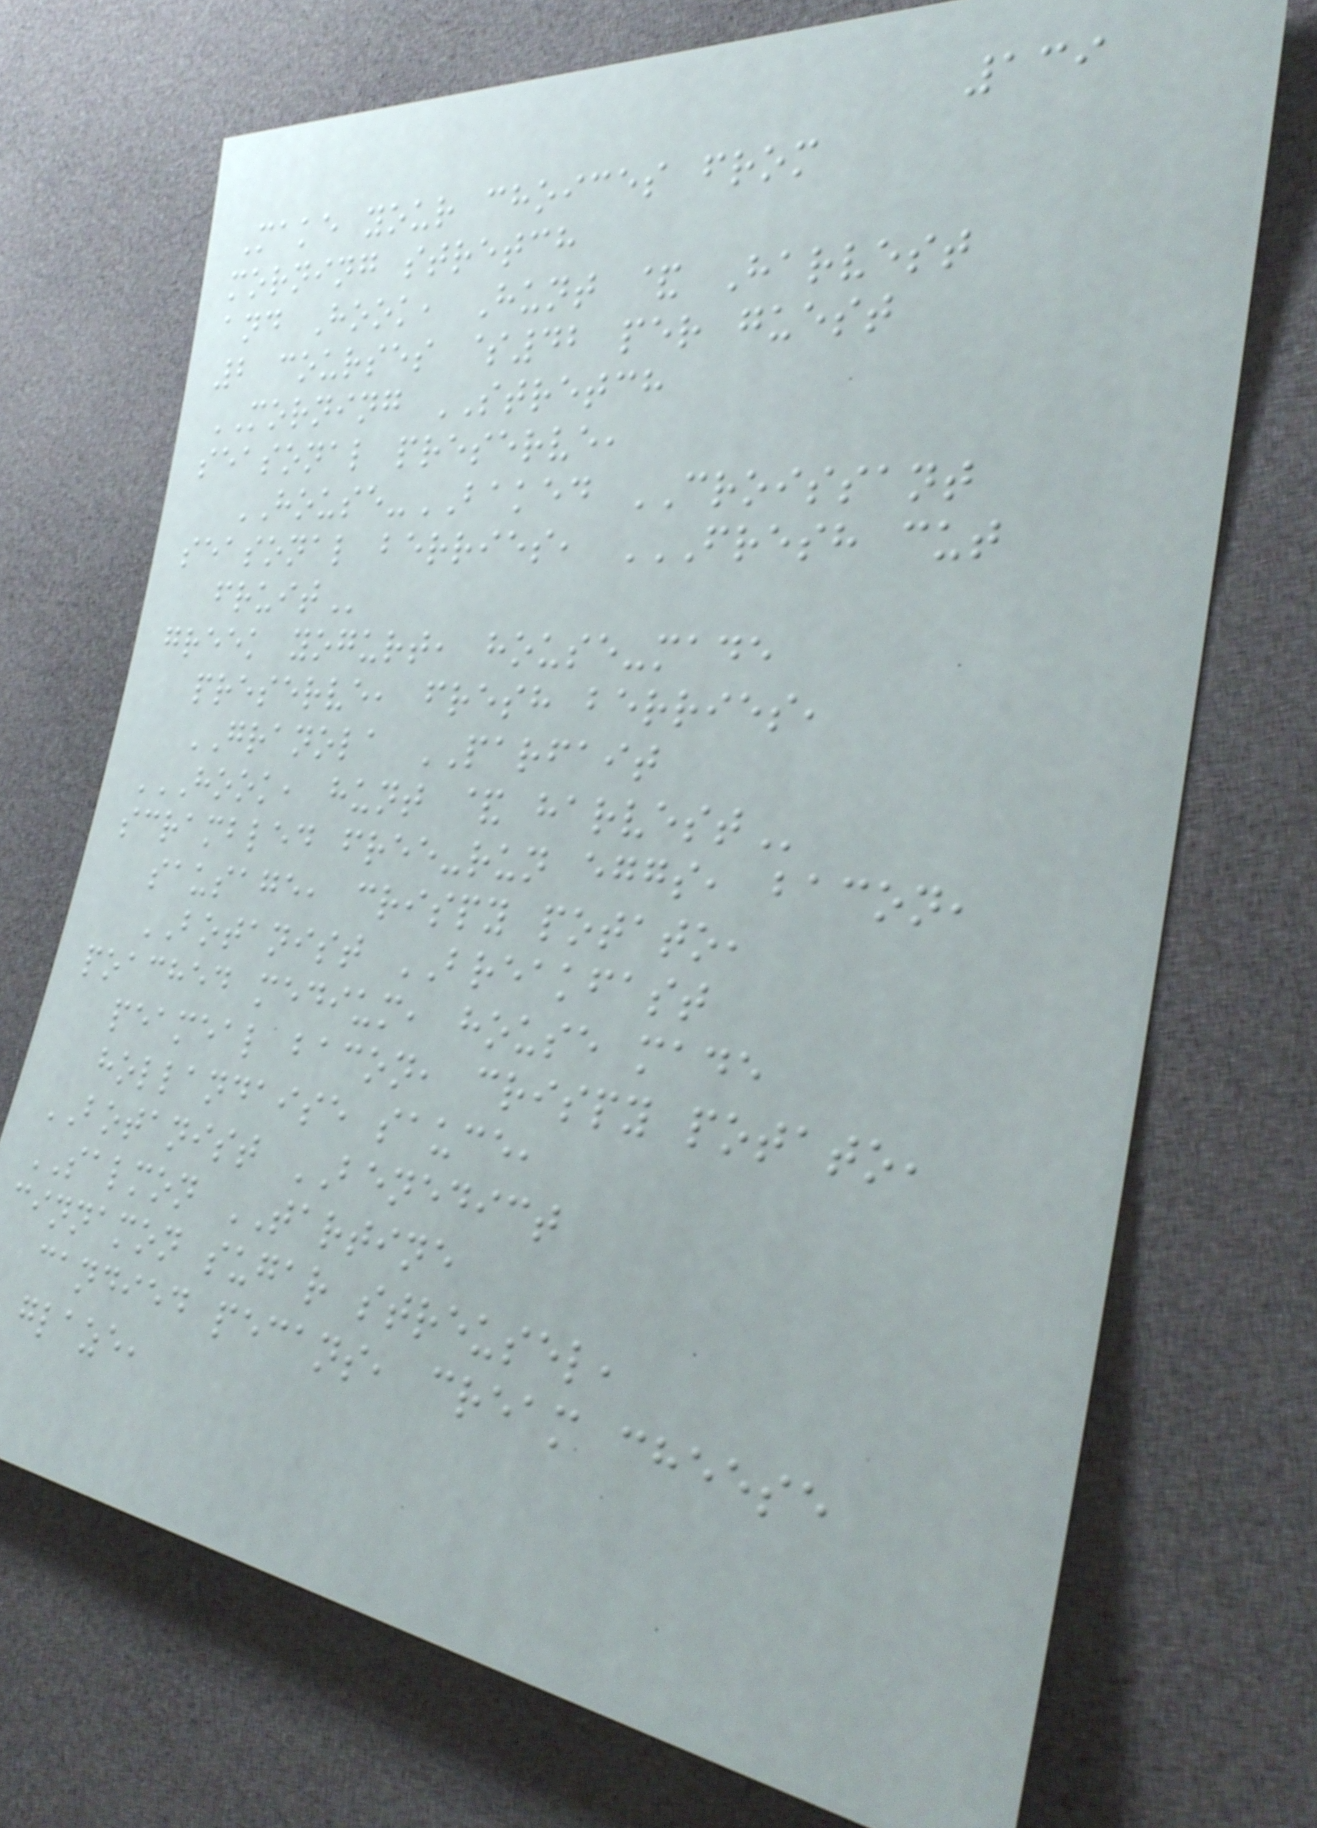139
Make your choices from
morning stretch
and Hook, Hunt & Harvest
2 courses $42 per guest
MORNING STRETCH
seasonal preserve,
HOUSE-BAKED CROISSANT
seasonal berries, FRESH CUT
FRUIT
greek yogurt, house-made
preserve, fresh berries,
GRANOLA PARFAIT
HOOK, HUNT & HARVEST
scrambled free-run eggs, bacon,
sausage, crispy potato,
BOTANIST BREAKFAST
poached medium, house made
peameal bacon, crispy potato,
hollandaise sauce,
BOTANIST BENEDICT
SALMON TARTINE
cinnamon sugar streusel,
candied pecans, cream cheese
glaze,
